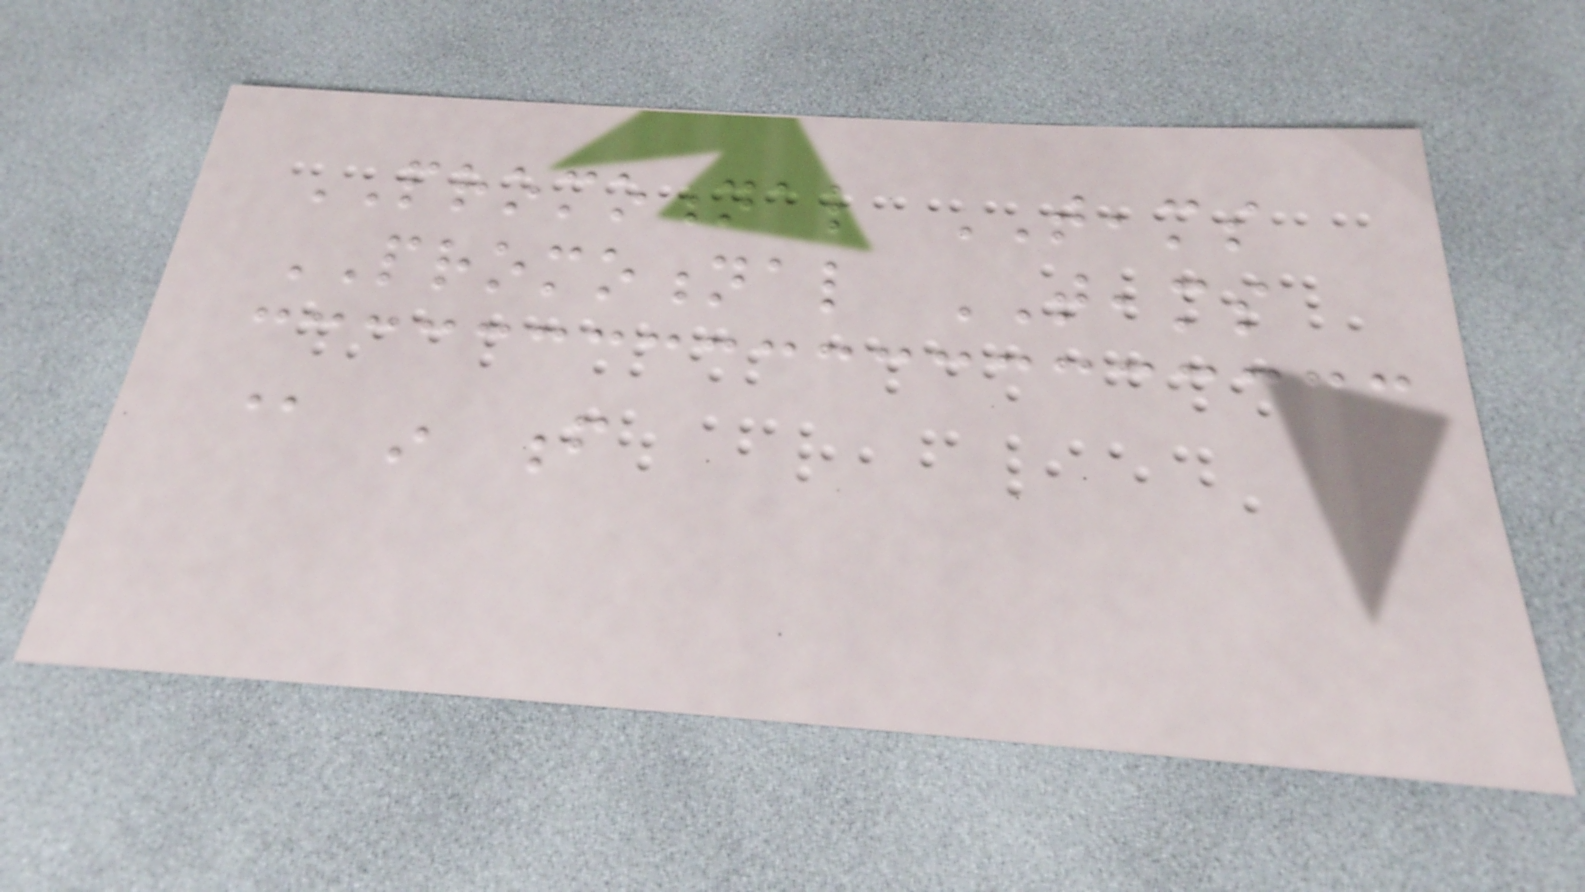PROMOTIONAL TEAMS
PROMOTIONAL TEAMS
@ in f
